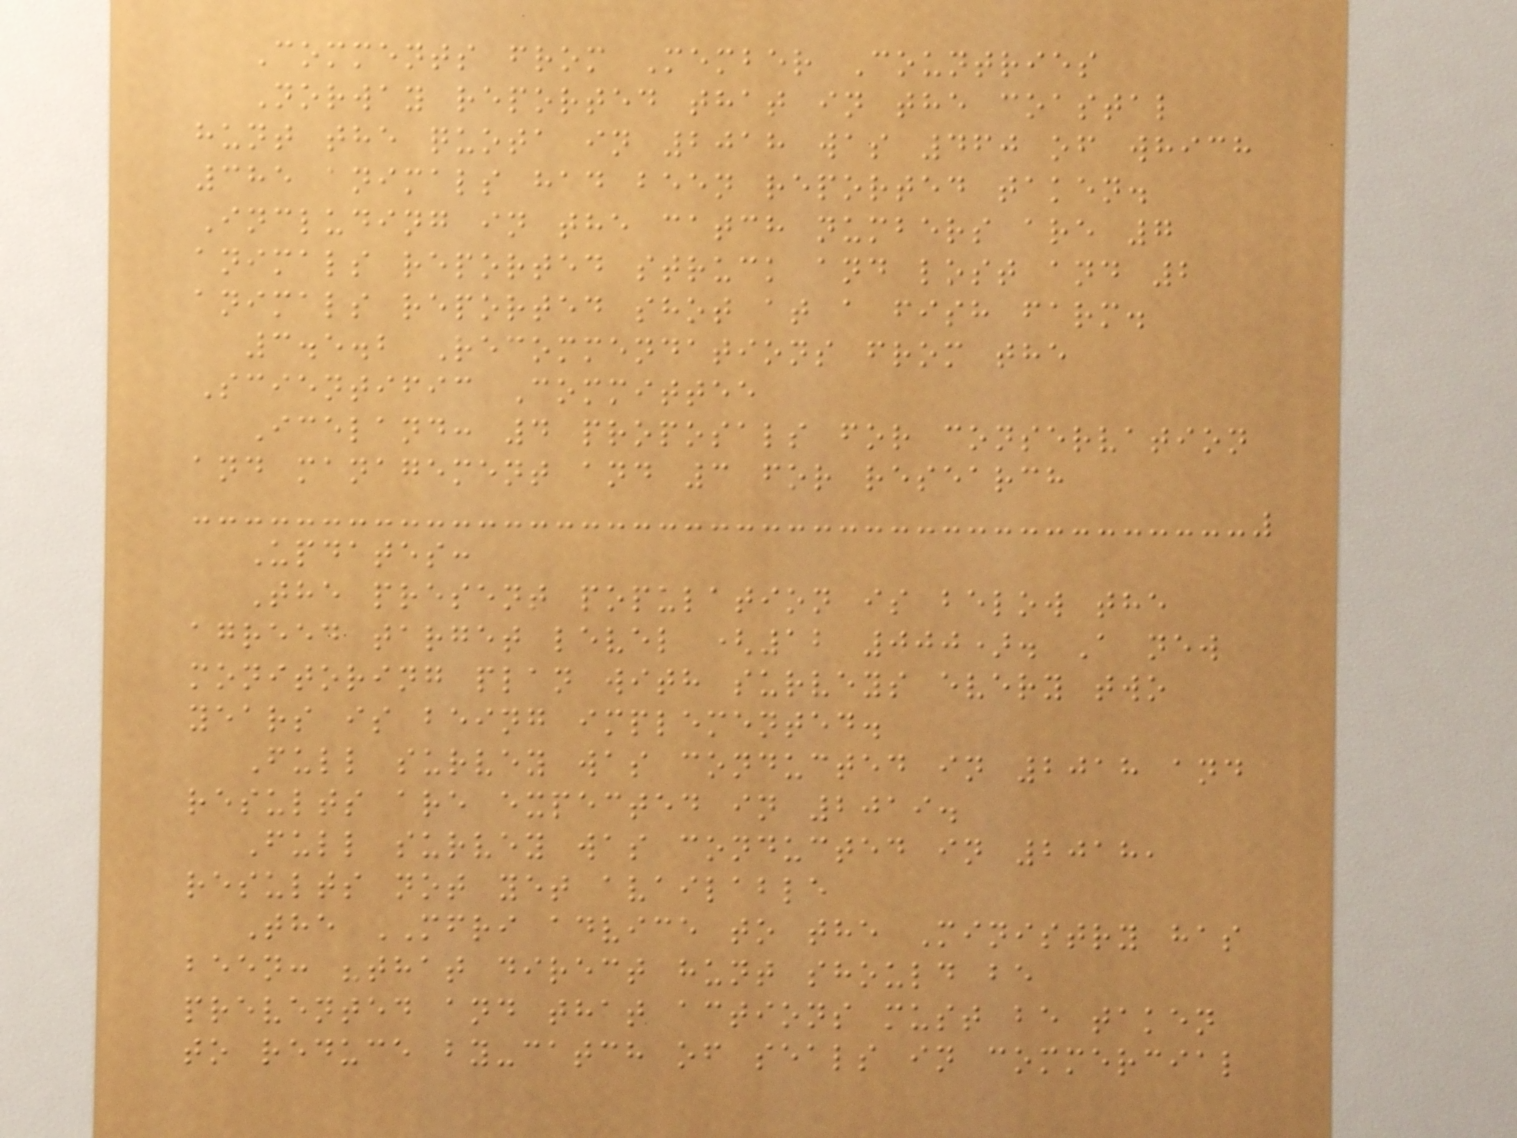Comments from Member Countries
Norway reported that in the coastal
hunt the quota in 2018 was 460 of which
385 animals had been reported taken.
Including in the catch numbers are 7
animals reported struck and lost and 2
animals reported shot at a fish farm.
3.5.2 Recommendations from the
Scientific Committee
Iceland: 4 proposals for conservation
and management and 3 for research
Updates:
The present population is below the
agreed target level (12 000). A new
monitoring plan with surveys every two
years is being implemented.
Full survey was conducted in 2018 and
results are expected in 2019.
Full survey was conducted in 2018,
results not yet available
The MFRI advice to the Ministry has
been: "that direct hunt should be
prevented and that actions must be taken
to reduce by-catch of seals in commercial
